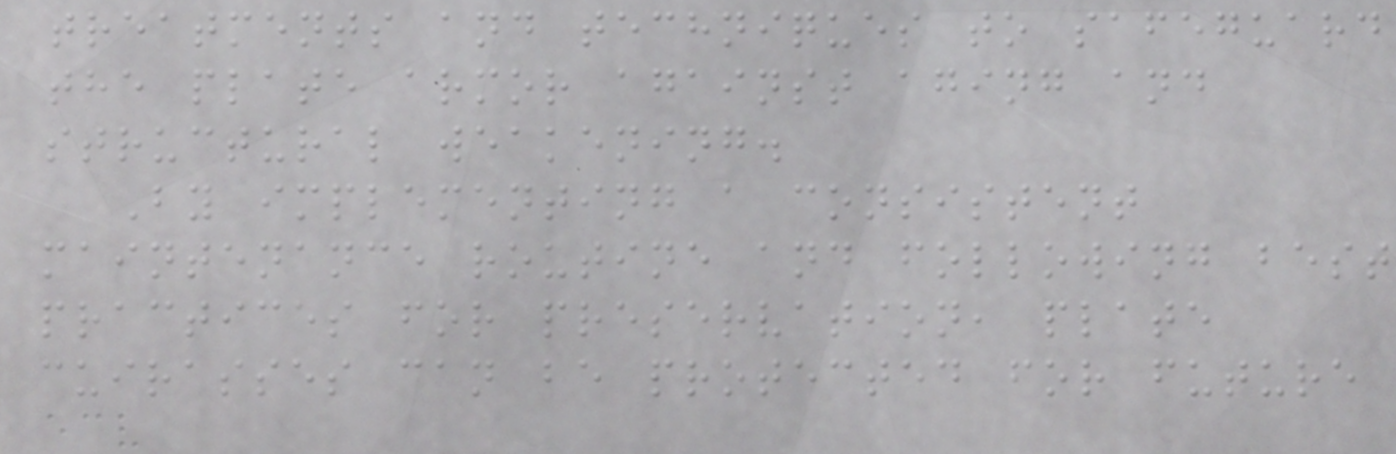treatments and techniques to safeguard
the plate armor against aging and
structural weakening.
By implementing a consistent
maintenance routine and following best
practices for preservation, plate
cuirasses can be protected for future
